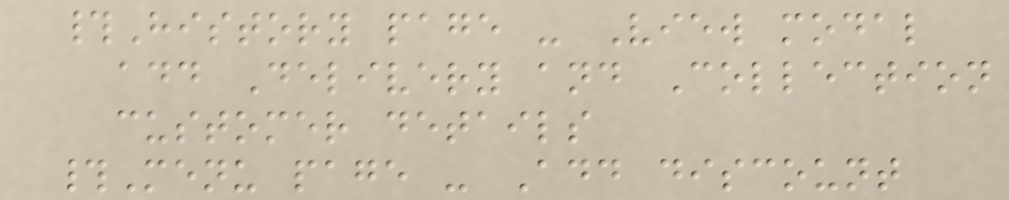#History page - View modal
add Delivery and Collection
customer details
#Menu page - Add discount
